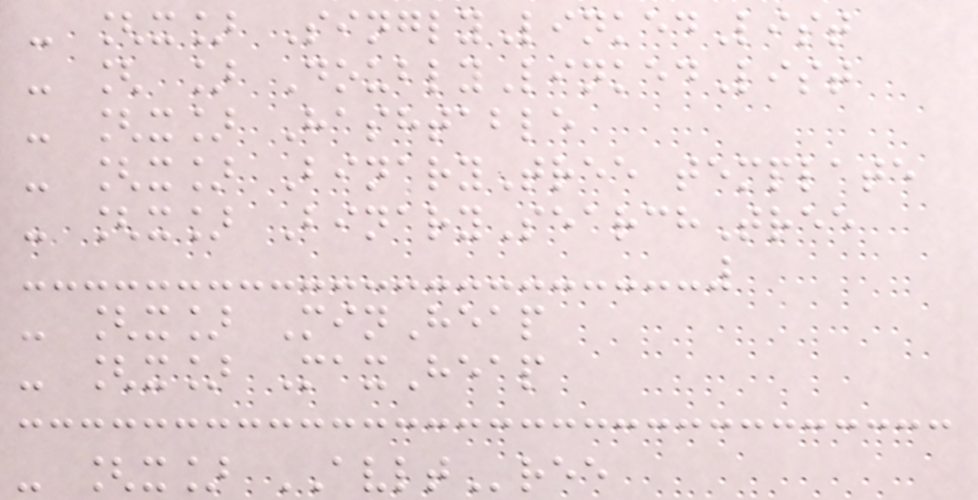- [x] SinglyLinkedList
- [ ] DoublyLinkedList
- [x] Hashtable
- [x] BinaryTree template
- [x] BinarySearchTree
- [x] MinHeap
- [x] MaxHeap
- [x] AVLTree
